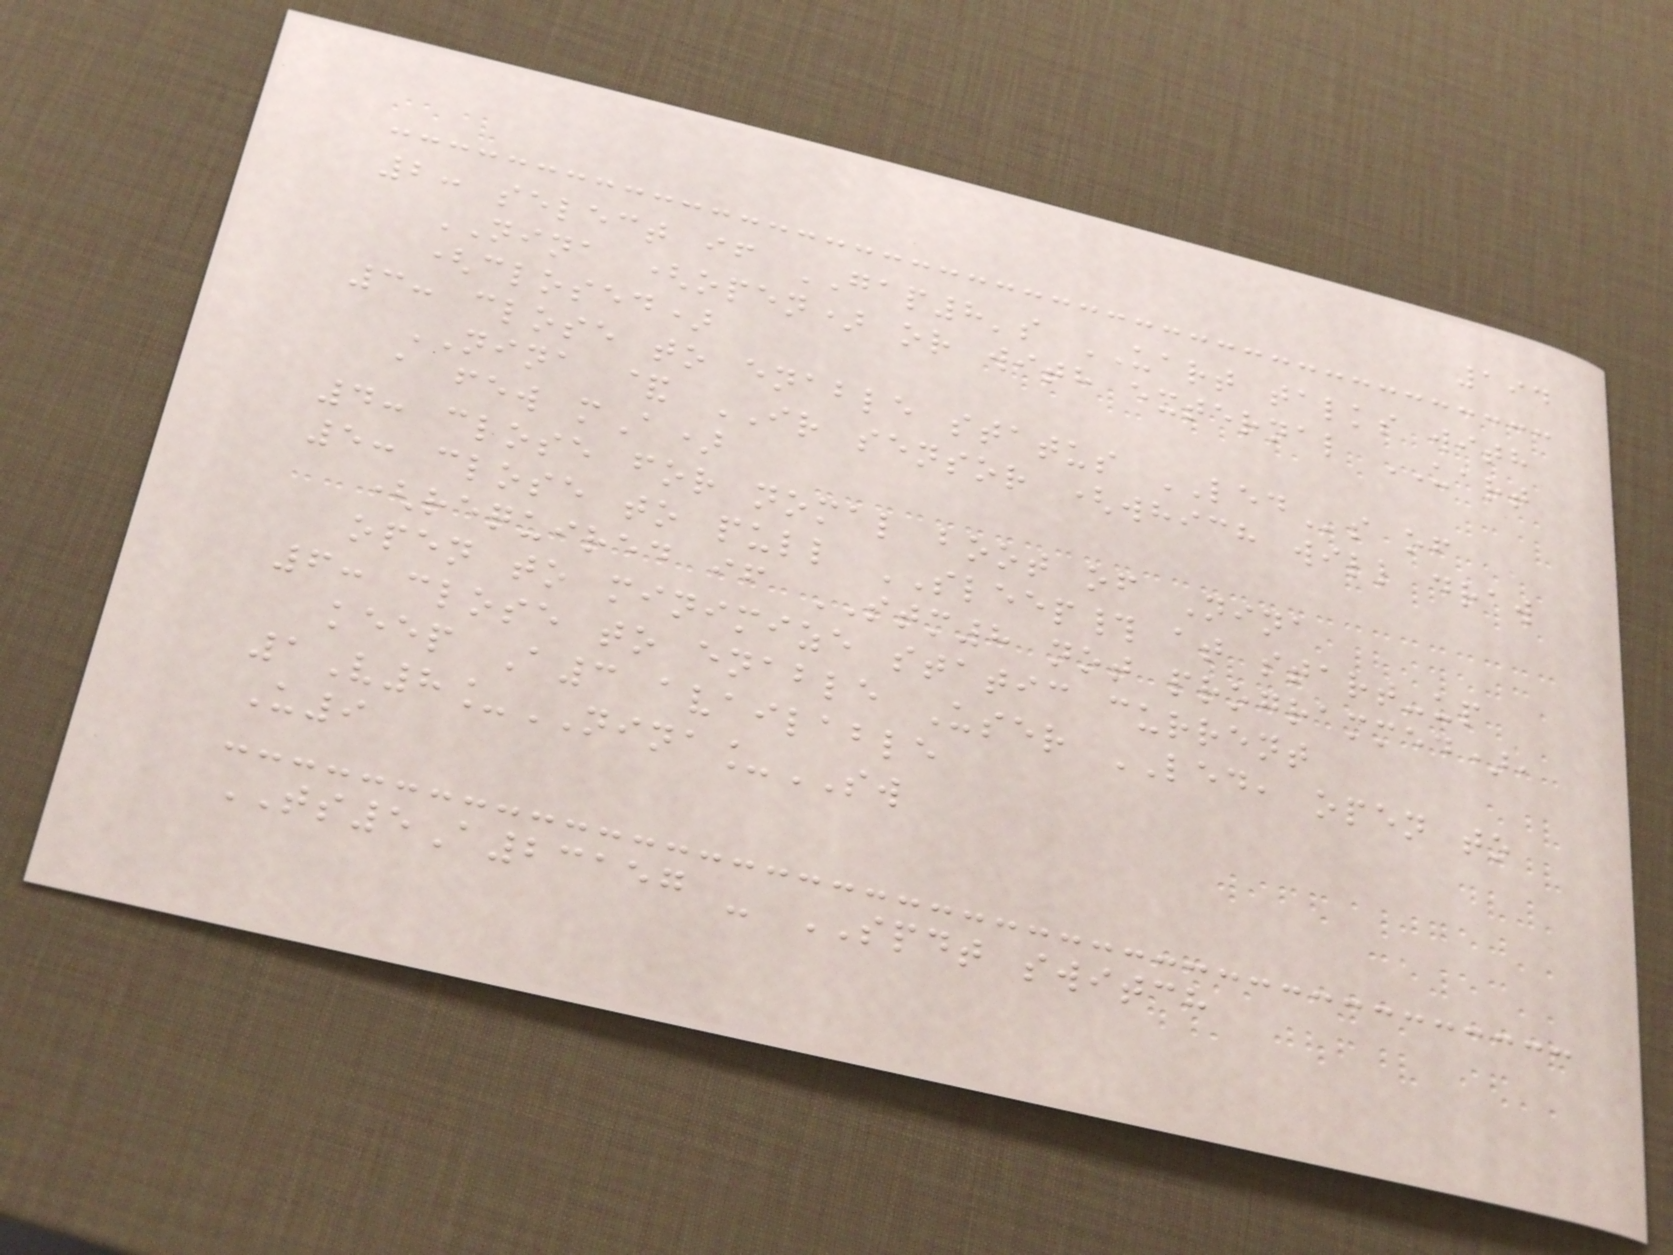194
2: select if GAP8's UART talks with
NINA (open) or with external UART
(closed)
3: close to enable status LEDs of
NINA & IR sensor (which will draw
a few mA)
4: close for nomal boot of Nina
5: close to pull SLEEP# at start-up
(required if STM8 not programmed),
open to minimize static current
6: close to enable User LED, open to
keep A3 available
1V8_NINA_SW
U9
TS5A23157 - SPDT switch
